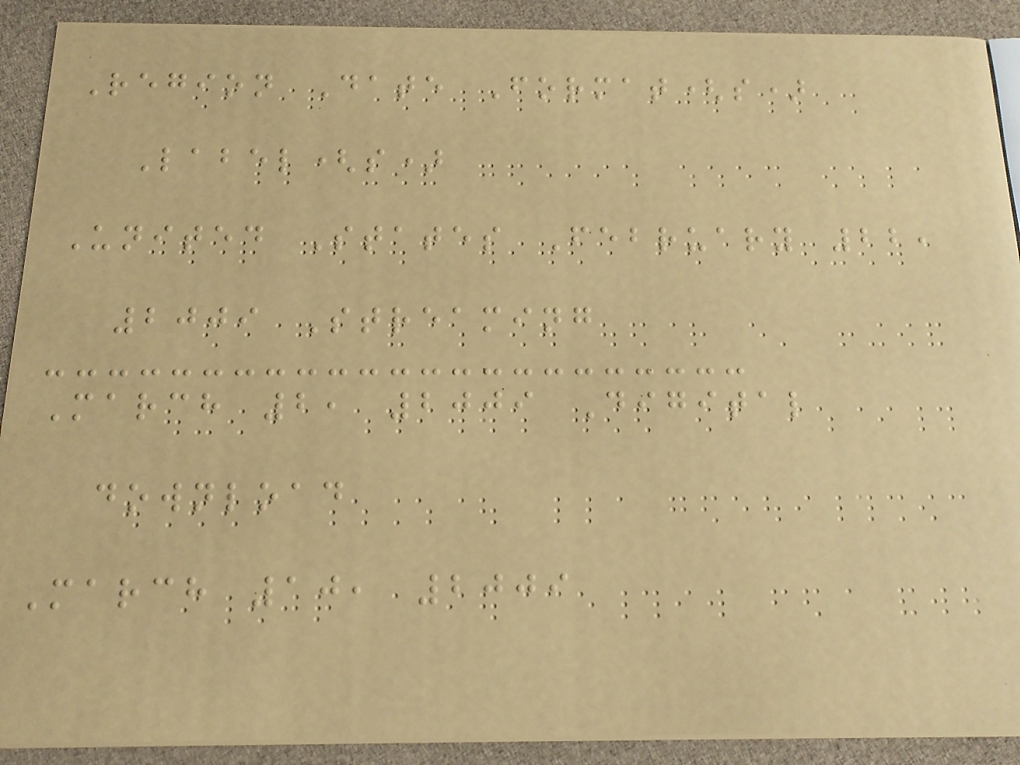Region Date Format(s)
Label(s)
United States February 22,
2009 Streaming
March 2, 2009 Digital
download
March 10, 2009
